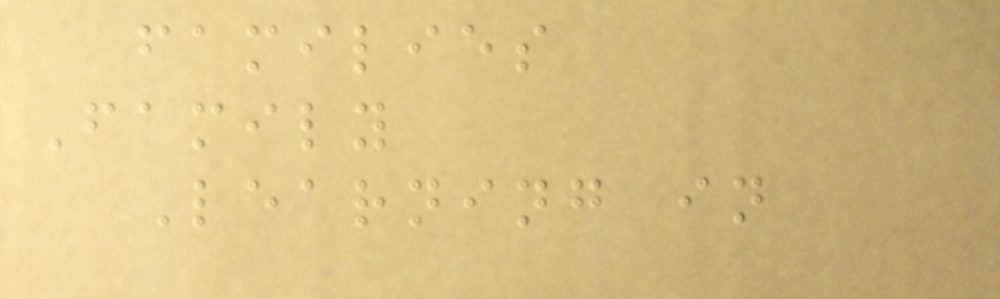families
Family
Learning in
